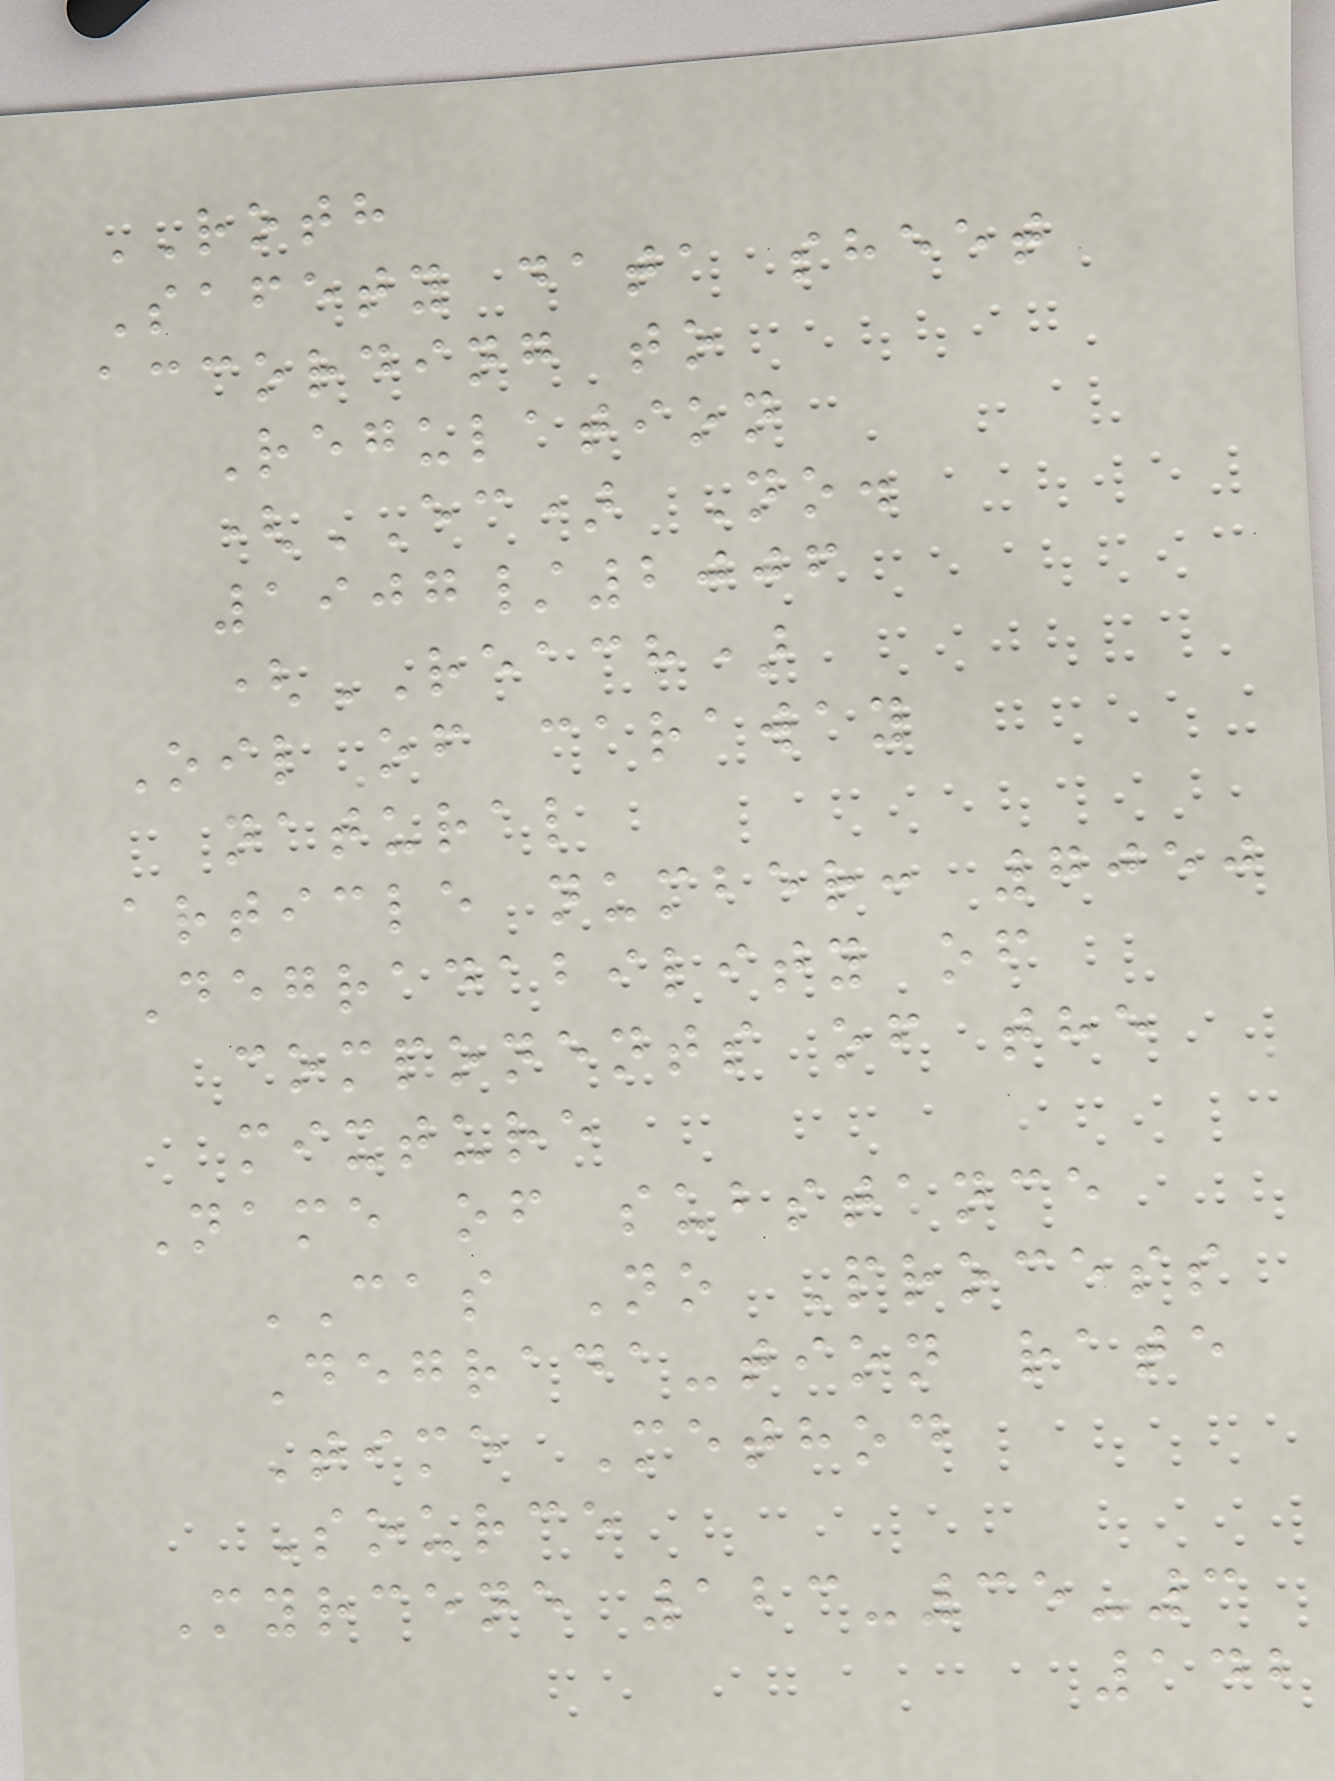ROTH
Safety data sheet
according to
Regulation
(EC) No.
1907/2006
(REACH)
Oil of caraway
natural
article number: 7050
Degradability of
components of the
mixture
Name of substance
CAS No Process
Degrada-tion rate
Time Method
Source
Myrcene 123-35-3
142
